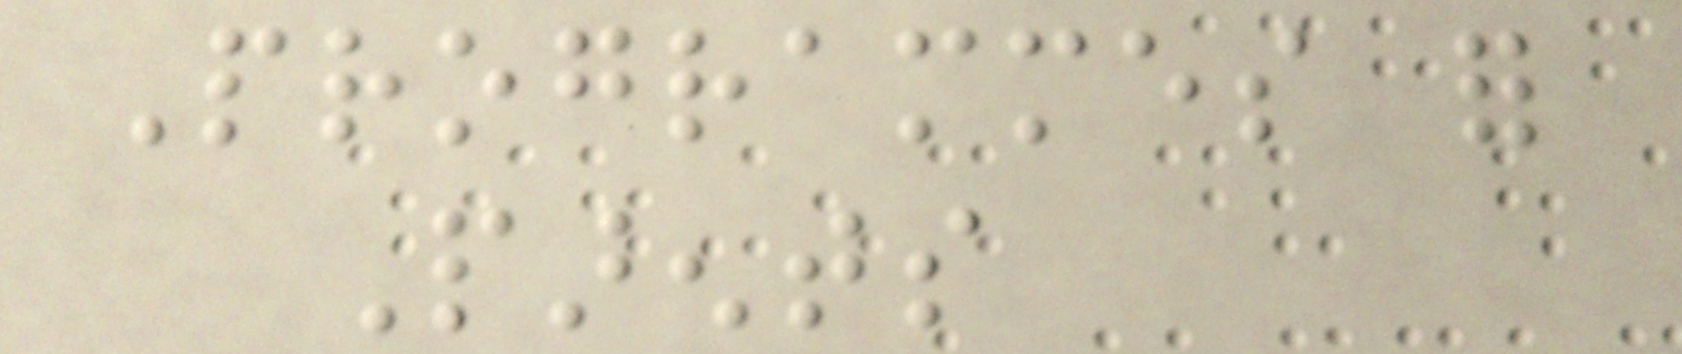Programmes for
Parents
